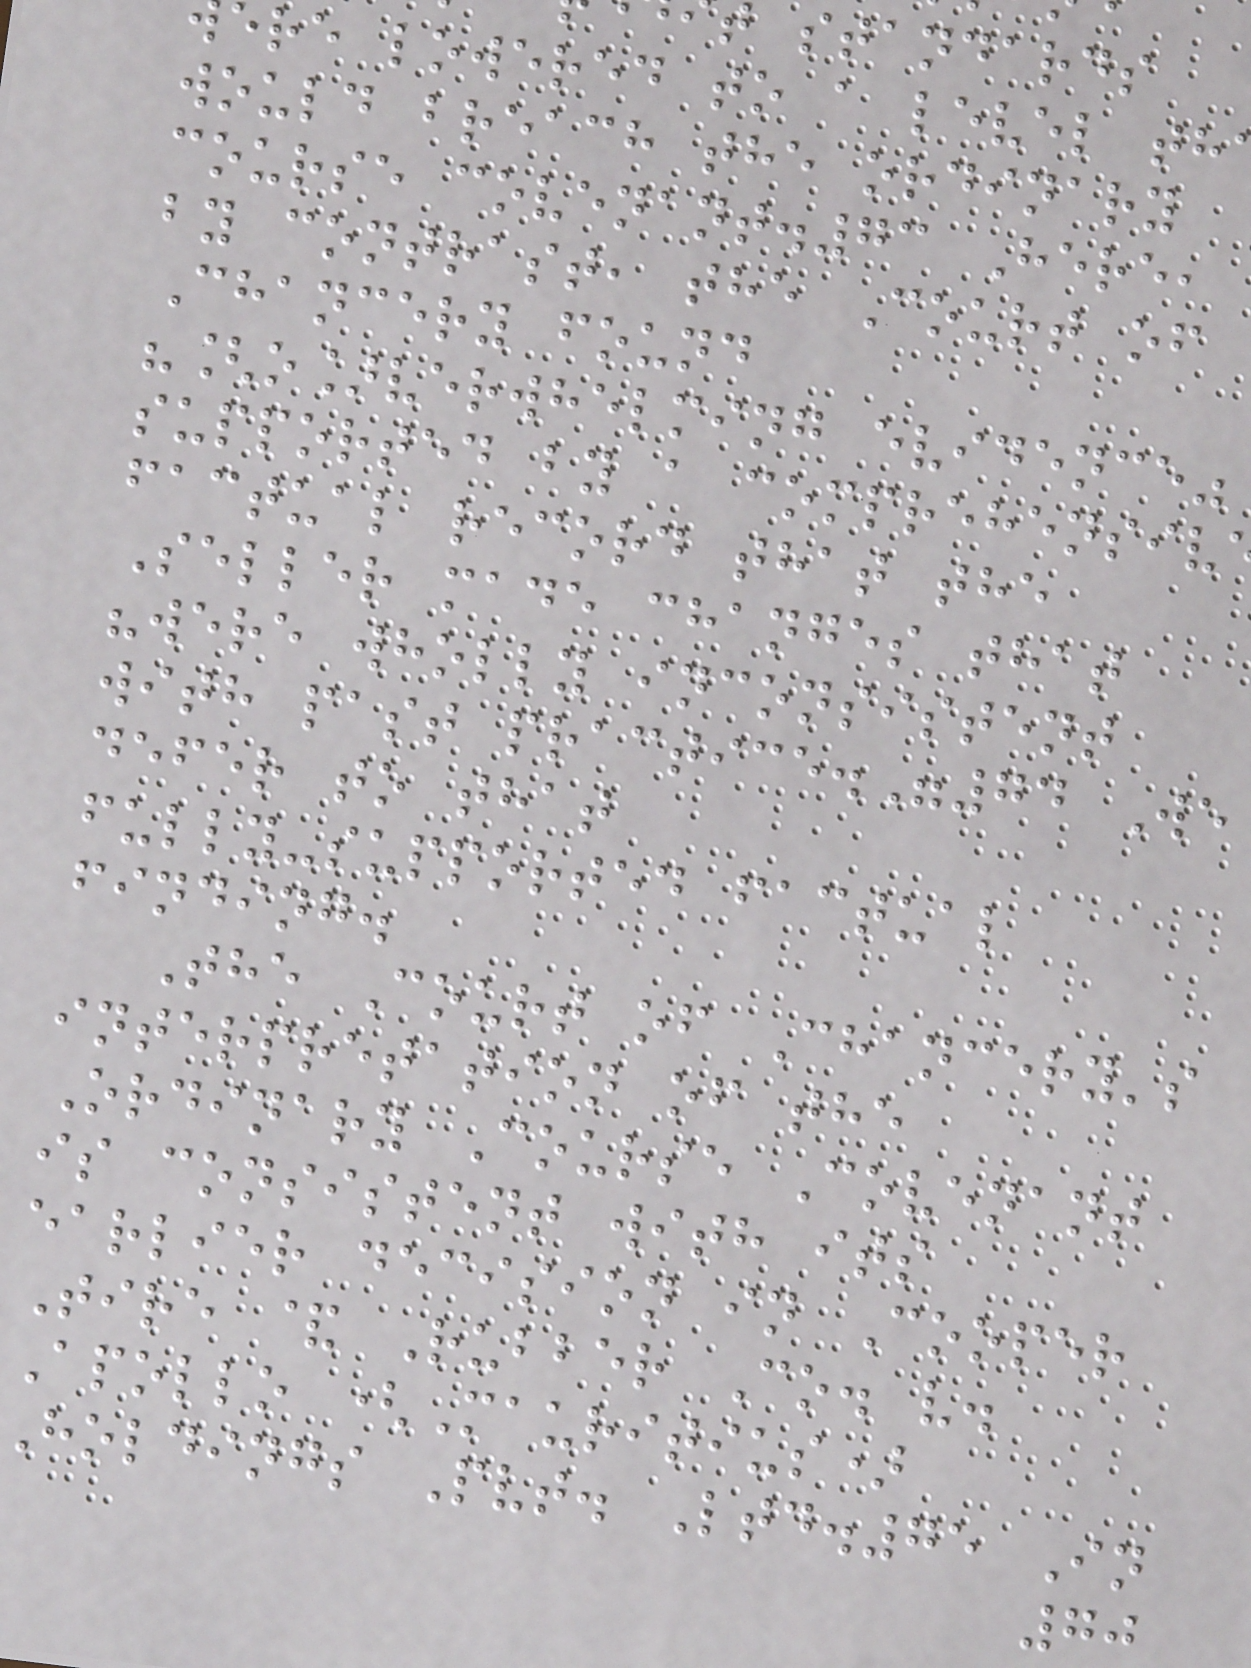standards
re lowered to a level th
would breach the ordinary
course covenant.73 Here,
by contrast, the Court of
Chancery found
"[o]verwhelming evidence"
supported by a comprehensiv
factual record that the
Seller made changes that
"were wholly inconsistent
with past practice."74 We
defer to that
fully-supported factual
finding.
The Court of Chancery's
interpretation of the
Ordinary Course Covenant
is consistent with its
earlier decision in Cooper
Tire & Rubber Co. v.
Apollo (Mauritius)
holdings Pvt. Ltd.75 In
70
